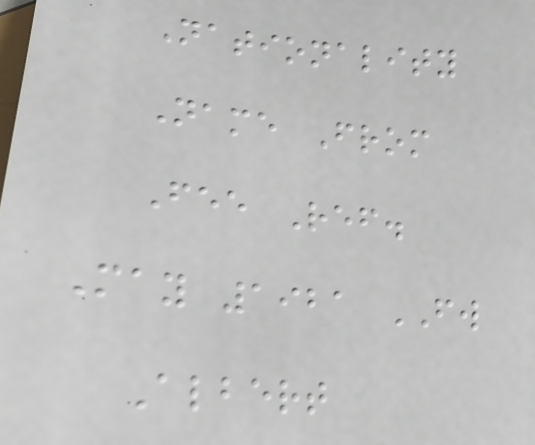Nationality
Name From
Fee Ref.
May 1921 FW
Albert
